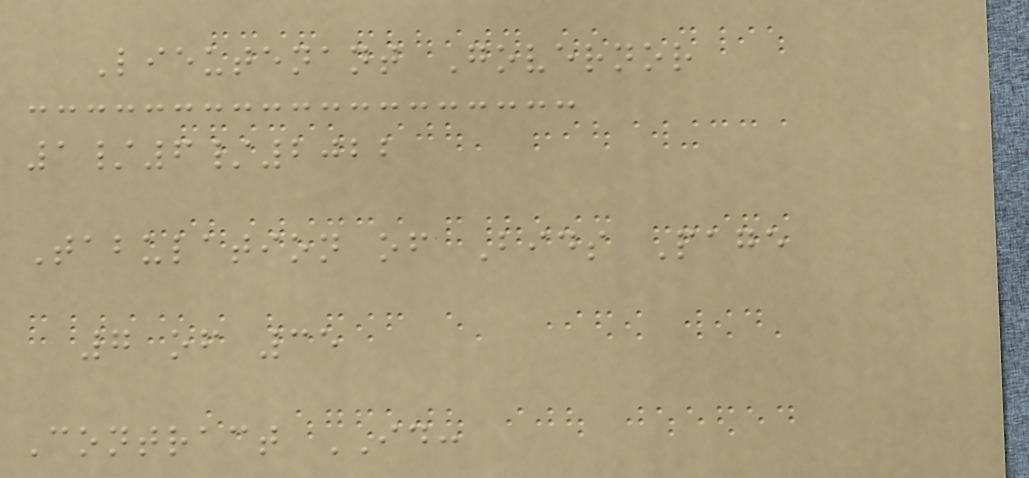Lieutenant Governor
1/6/2022
Tabulation of Bids Page
7 of 35
Contract ID:
